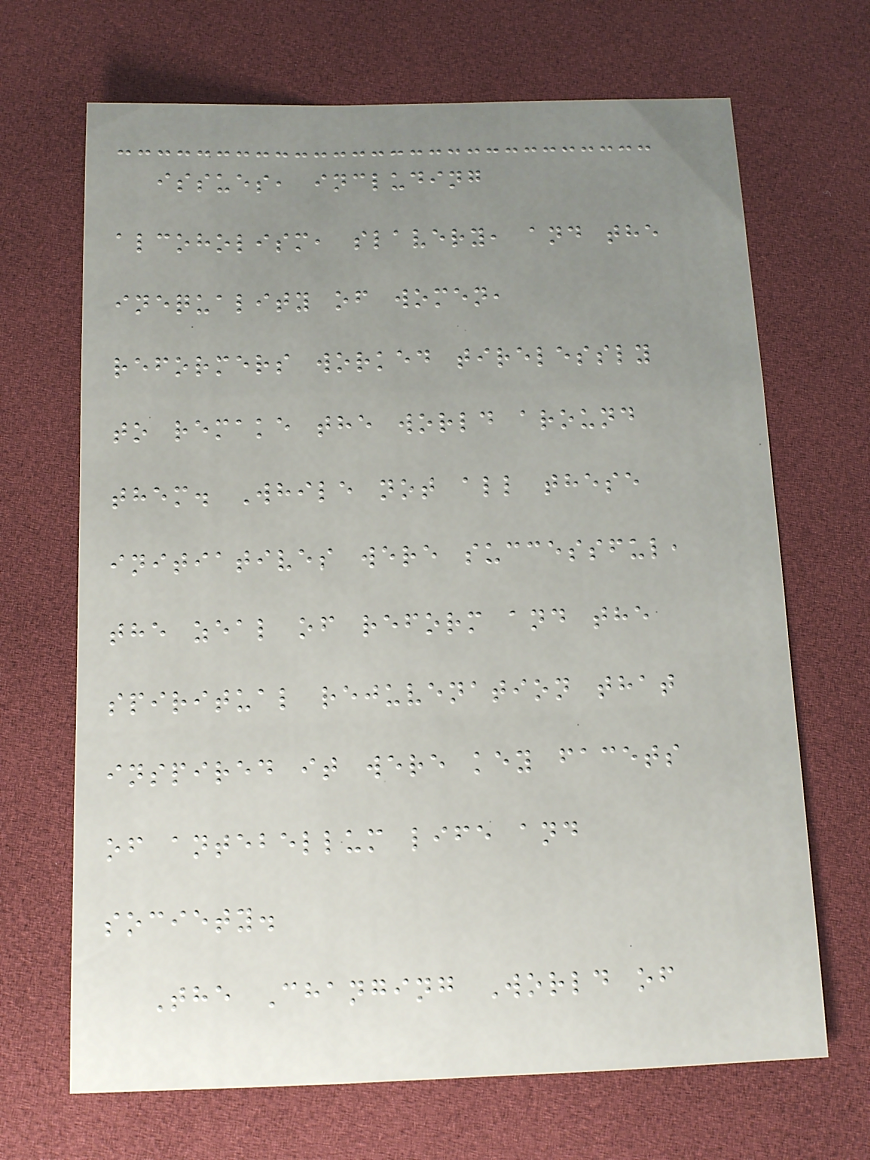issues, including
alcoholism, slavery, and the
inequality of women,
reformers worked tirelessly
to remake the world around
them. While not all these
initiatives were successful,
the zeal of reform and the
spiritual rejuvenation that
inspired it were key facets
of antebellum life and
society.
The Changing World of
